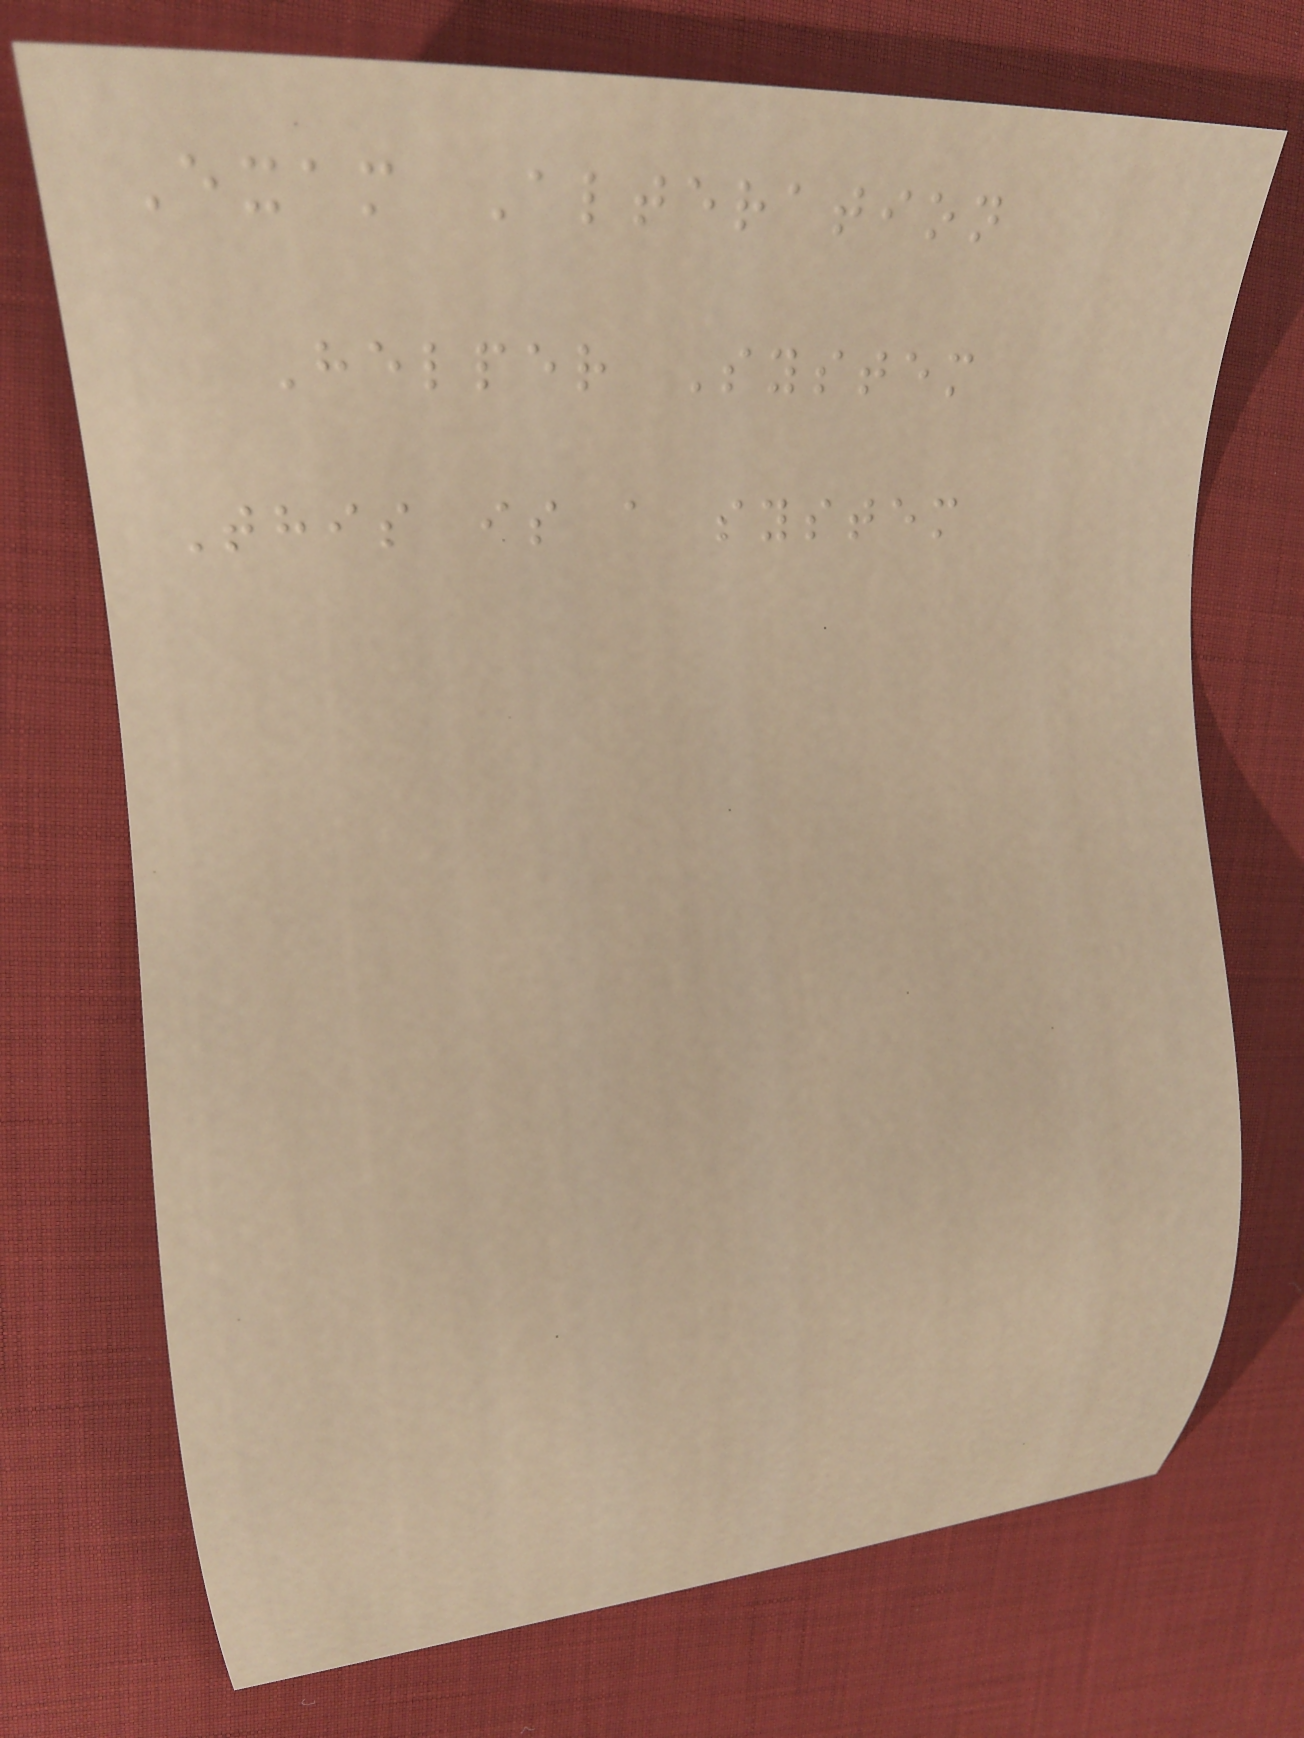Exam Alteration
Helper System
This is a system
